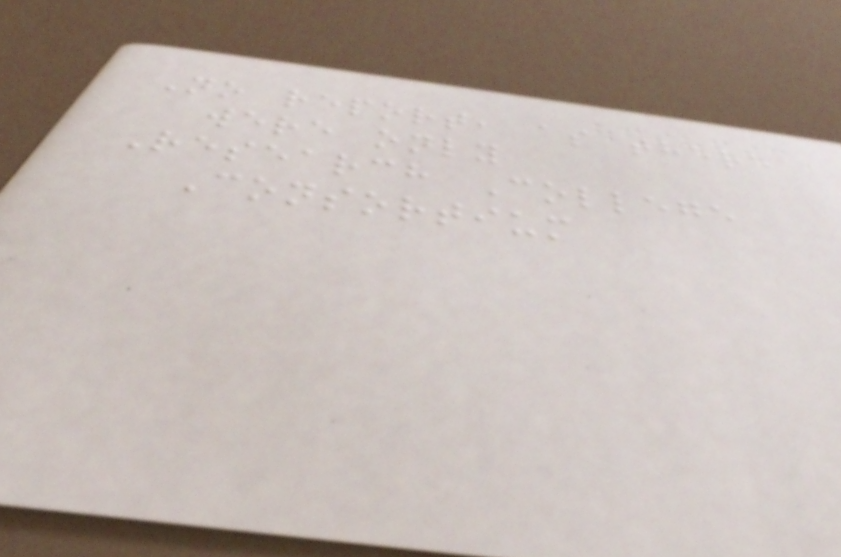No report, as there
were only
Research College
Consortium
